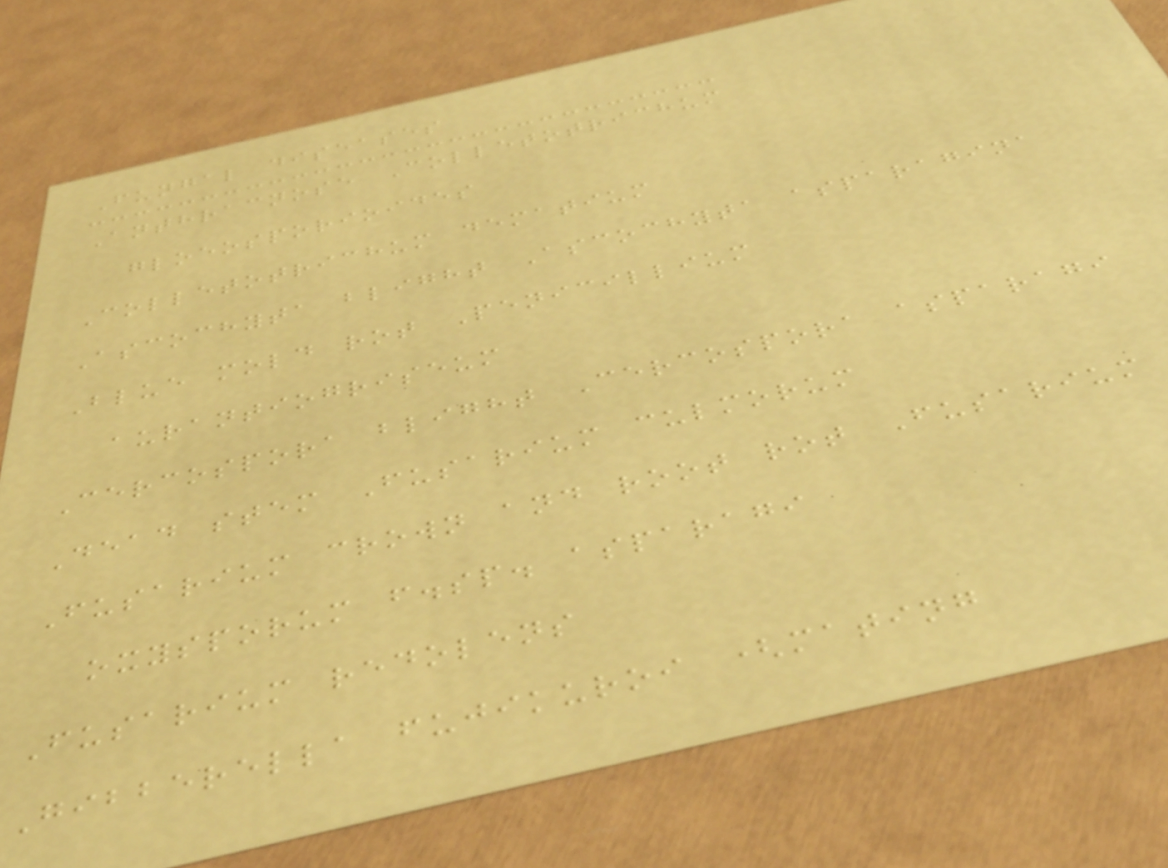Fungal diseases
Anthracnose Colletotrichum
gloeosporioides
Colletotrichum dematium
Ascochyta blight Ascochyta asparagina
Blue mold rot Penicillium
aurantiogriseum
Cercospora blight Cercospora asparagi
Dead stem Fusarium culmorum
Fusarium crown and root rot Fusarium
oxysporum f.sp. asparagi
Fusarium redolens
Gibberella fujikuroi (mating
